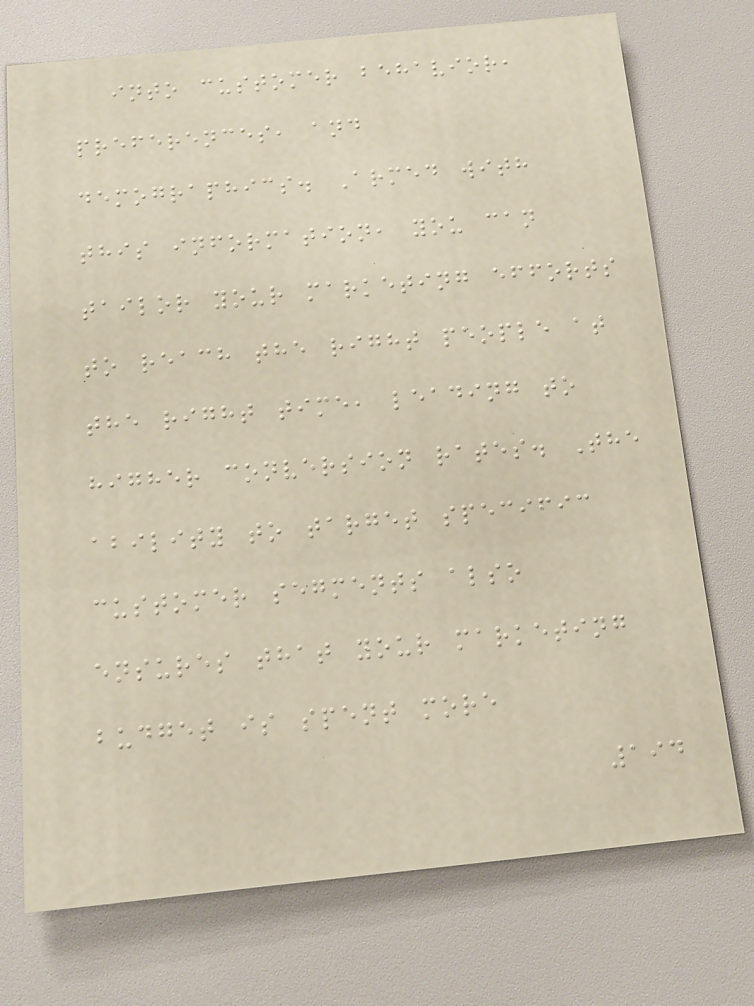into customer behavior,
preferences, and
demographics. Armed with
this information, you can
tailor your marketing efforts
to reach the right people at
the right time, leading to
higher conversion rates. The
ability to target specific
customer segments also
ensures that your marketing
budget is spent more
194
